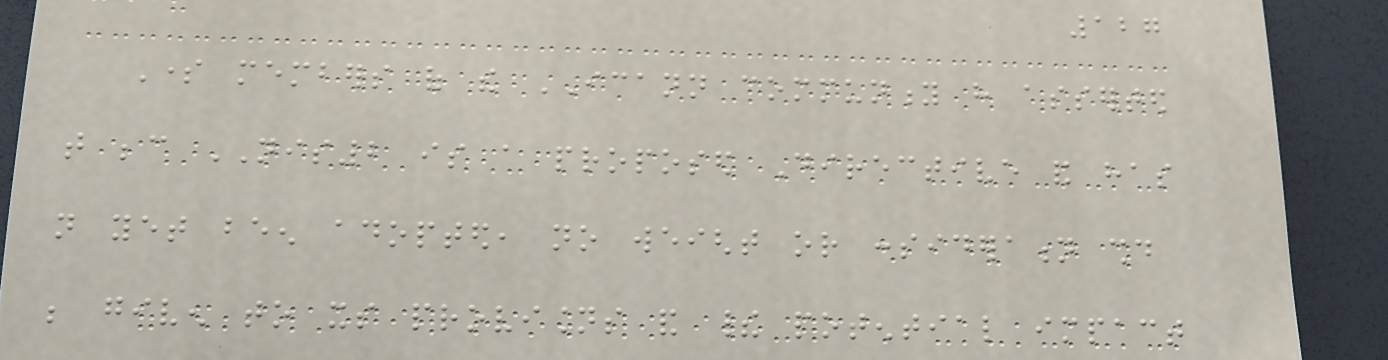127
Some members of the ICANN community have asserted
that because NIS2 is a proposed Directive and has
not yet been adopted, no weight or consideration should
be given to its provisions and their potential impact
